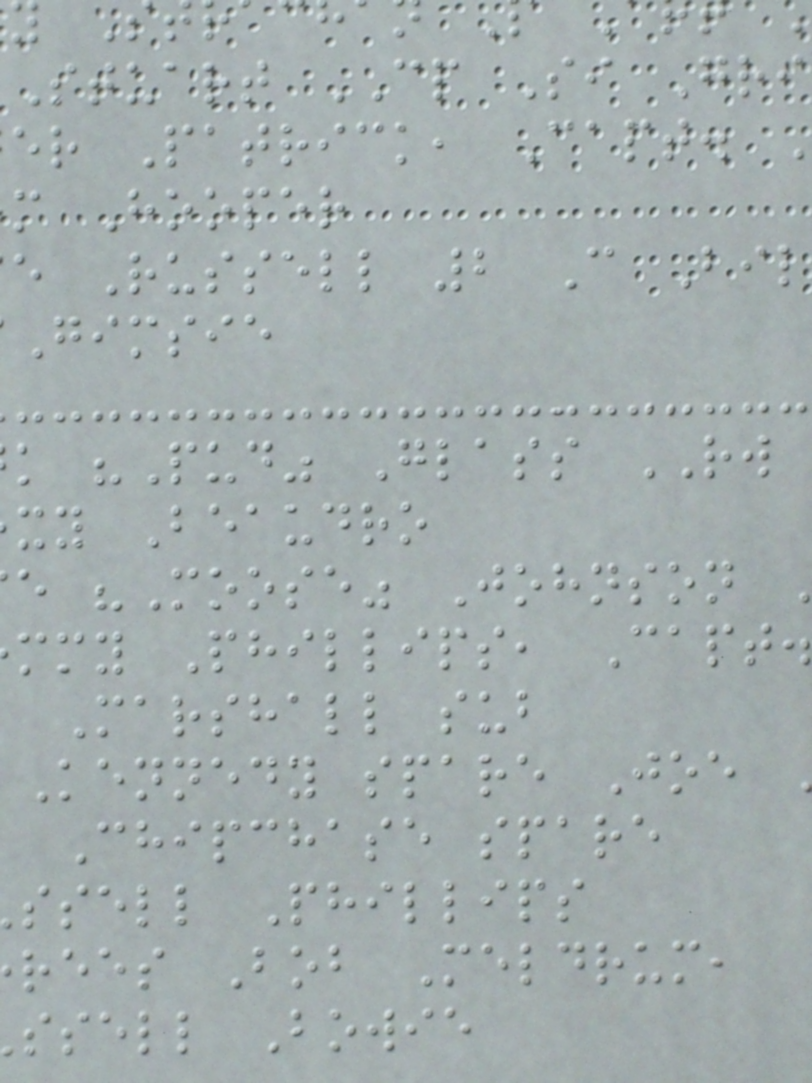Stuart CP Si Gri
er Patrick, Capt.
m Hooper
e Russell 2 C Bil
Gimsie
k "Pud" Glass RW
xy Beaudro
e "Moose" Johnson
mmy Phillips, Capt.
Marshall sub
Kennedy spare Joe
Chipchase spare
ssell Phillips
rees Bob Meldrum,
ssell Bowie
